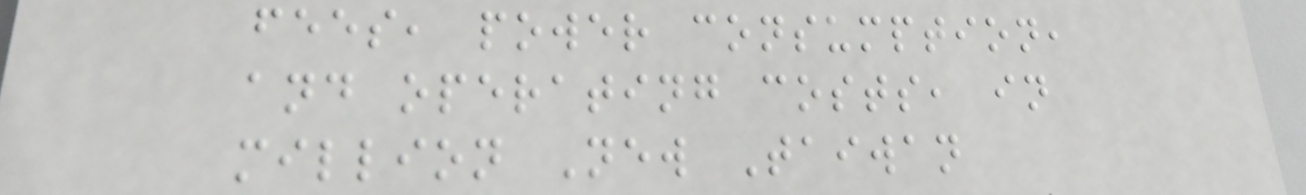fees, power consumption,
and operating costs, in
million New Taiwan
